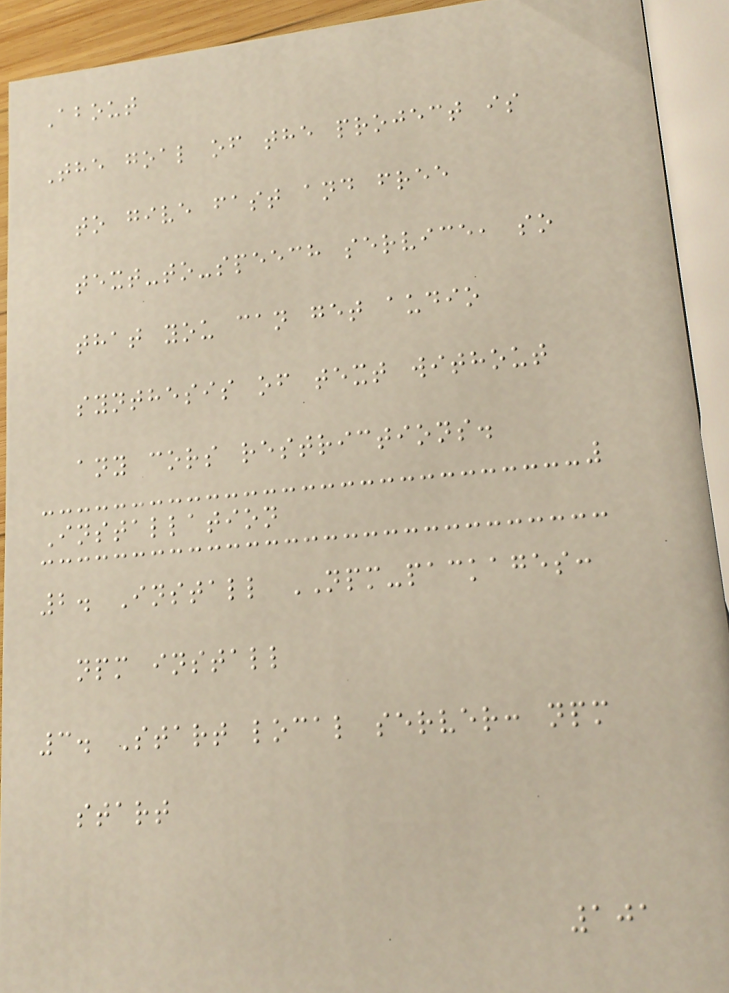About
The goal of the project is
to give fast and free
text-to-speech service, so
that you can get audio
synthesis of text without
any cors restrictions.
Installation
2. Install NPM-packages:
npm install
3. Start local server: npm
start
101
